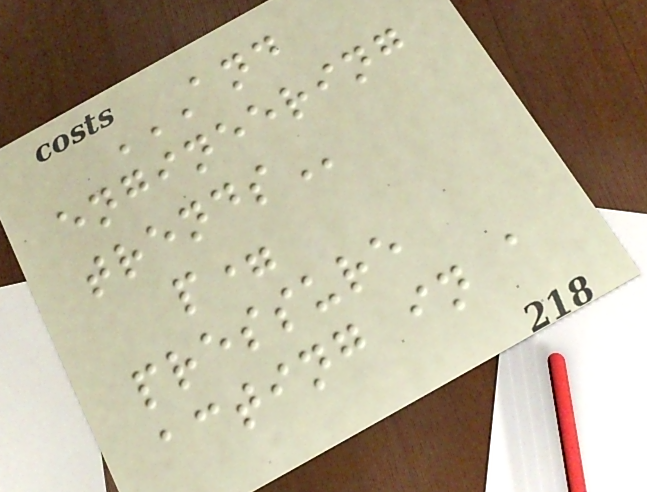AND
ENGINEERING
TRENDS
p=
pressure
acting in a
